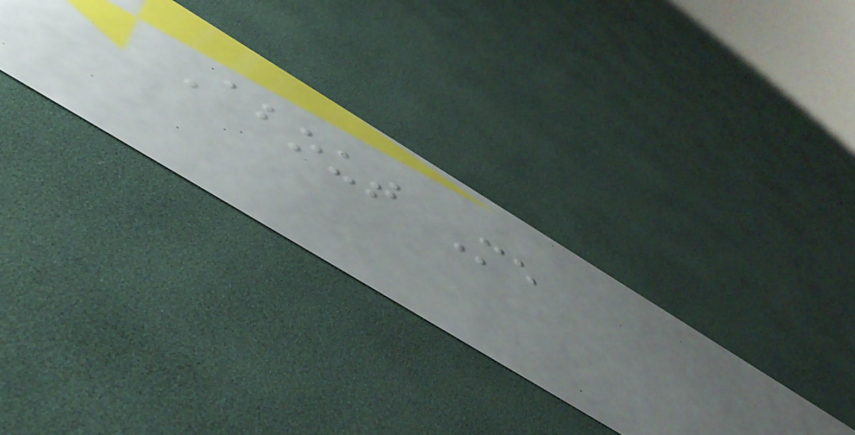About Me
